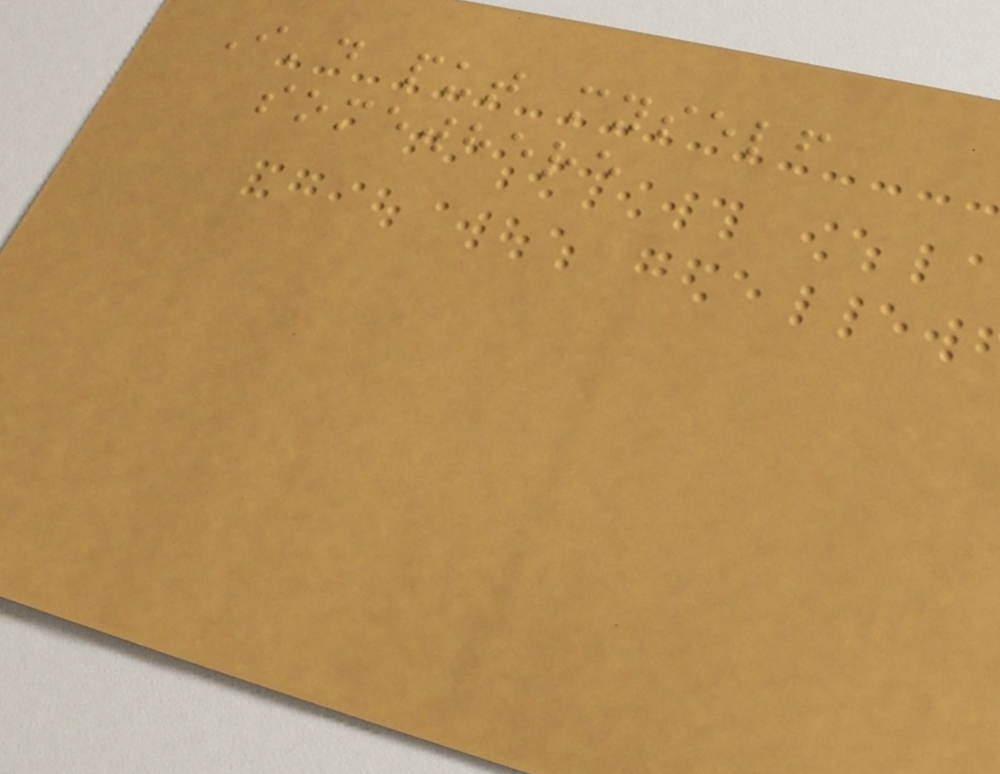I'd put myself
somewhere
